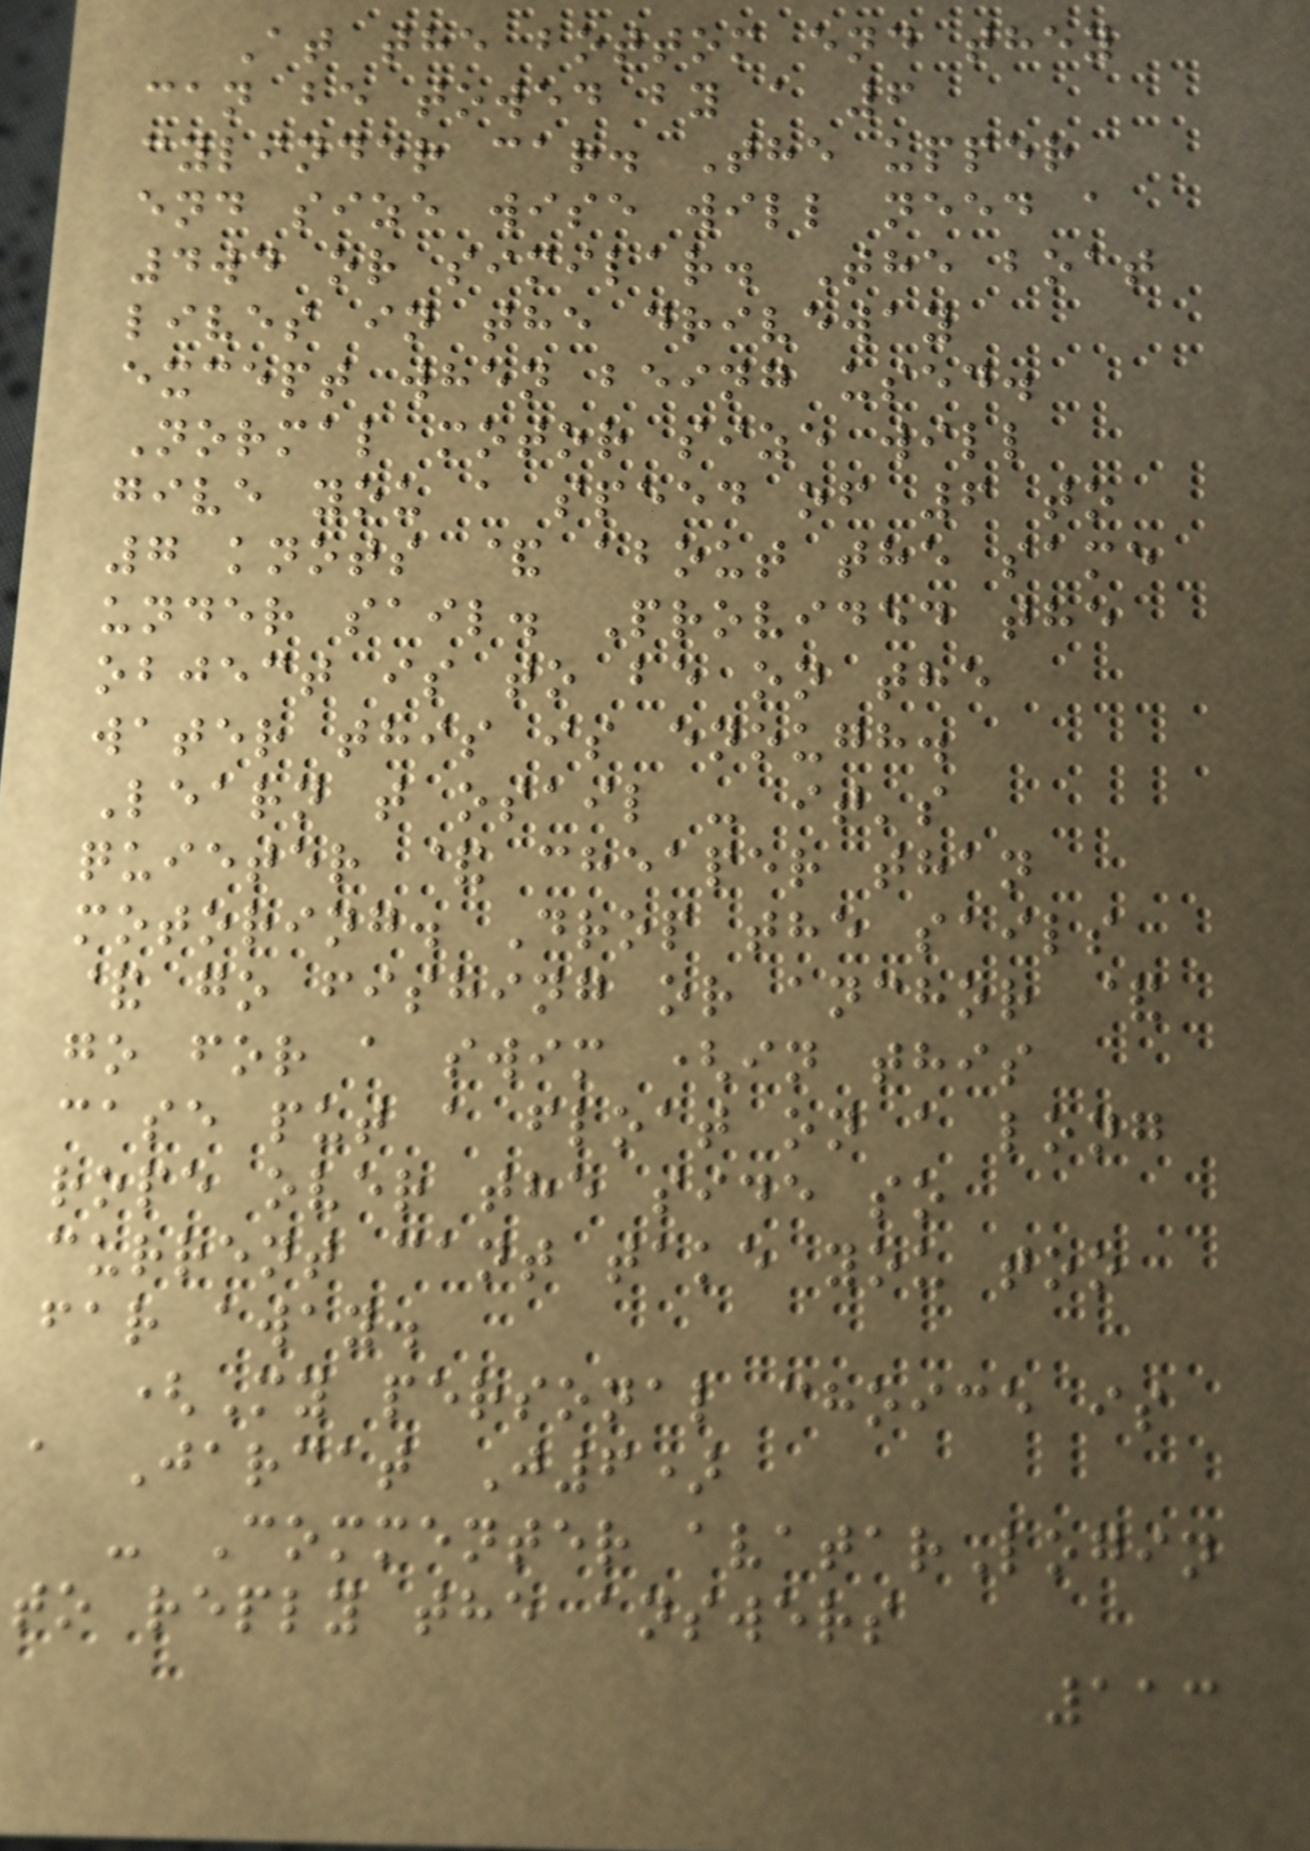At the bottom end they
can be towed by a 6
cylinder car. The upper
end size wise will need a
4wd or similar. The boat
lives in the driveway
except when being used.
Normal motor size will
give you a speed of 6 to
7 knots & about the same
under sail. Provided the
object is to be on the
water this is enough.
Learn t osail - it's
quieter & cheaper than
motoring. Drop the sails
& go fishing or anchor &
go for a swim (in this
case put a float on a long
rope over the side so
current cant take you too
far away.
(My personal choice is
a Jarcat J6)
- Commenter avatarLogin
to reply the answers
113
